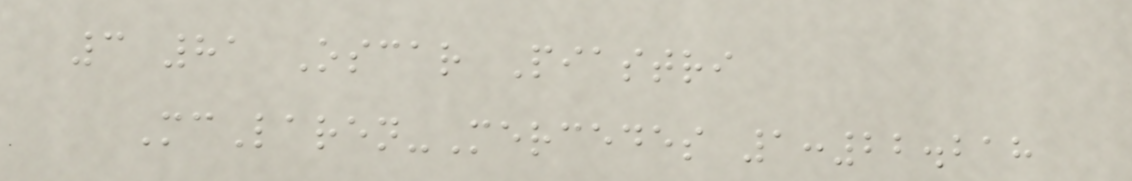3 81 Oscar Piastri
McLaren-Mercedes 1:22.218
